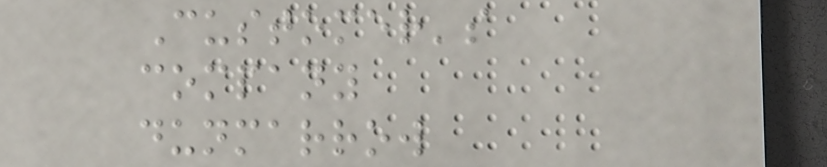Customer's
company
dunmarrow
